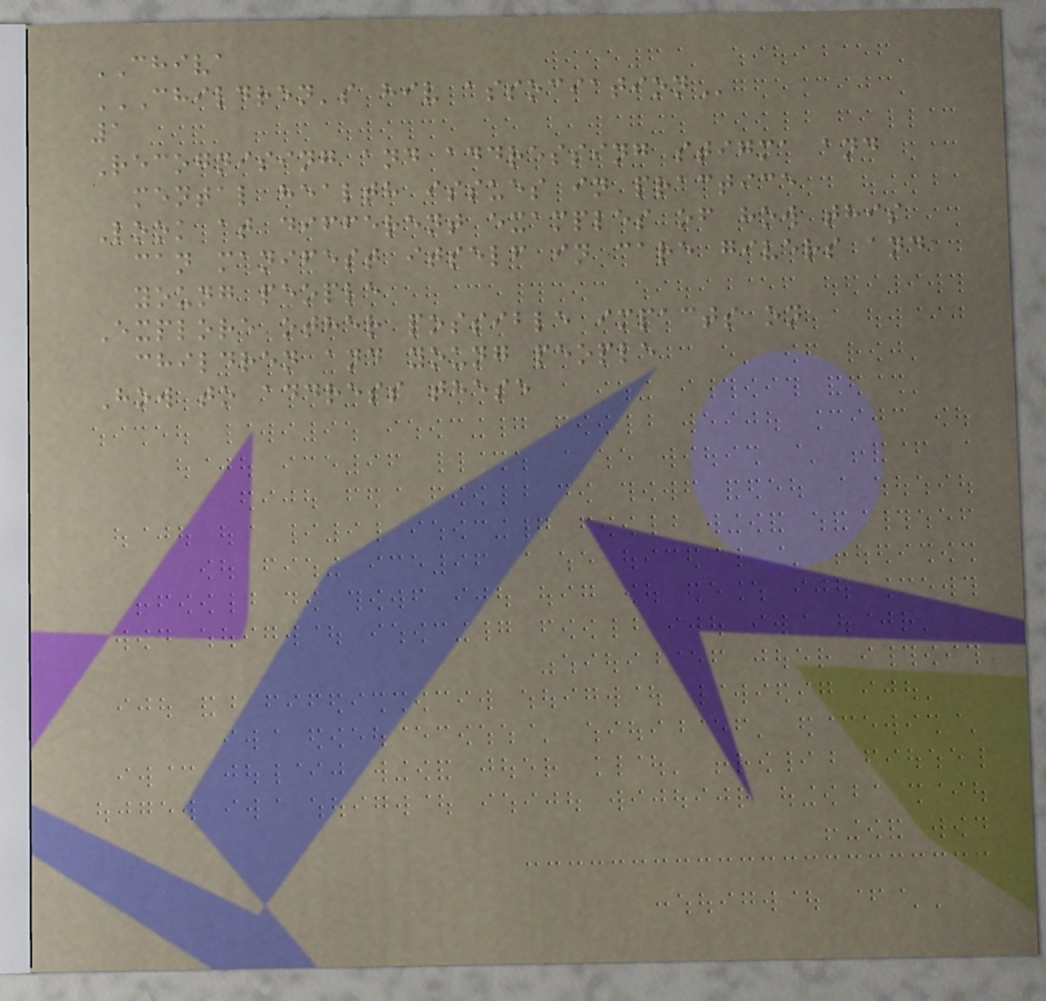CHIVA
CHILDREN'S HIV ASSOCIATION
1
Recognising and addressing stigma and
mental health issues in practice
Look at different examples of how this
can manifest itself in care givers and
young people
Explore other possible impacts on
children and young people
How to address these
